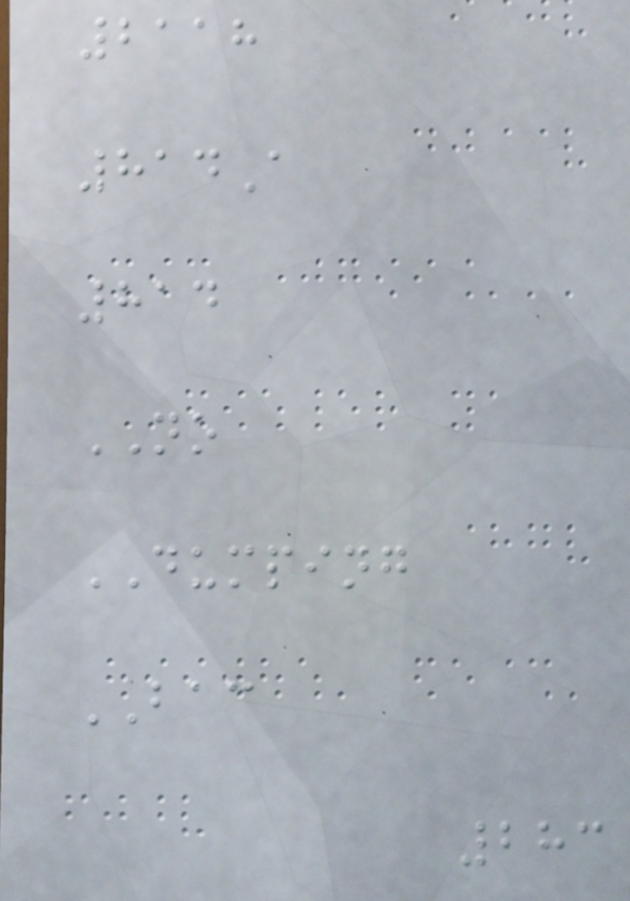2118
814A
814
NO
DUMPING
BAC
283
